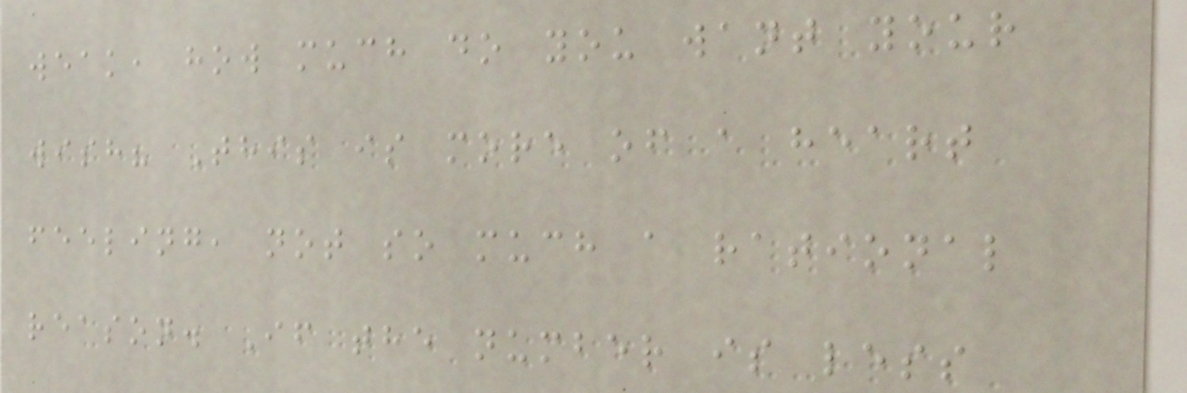weak, how much do you want your
wish? This is more of a heart
feeling, not so much a rational
reason. If the number is less
